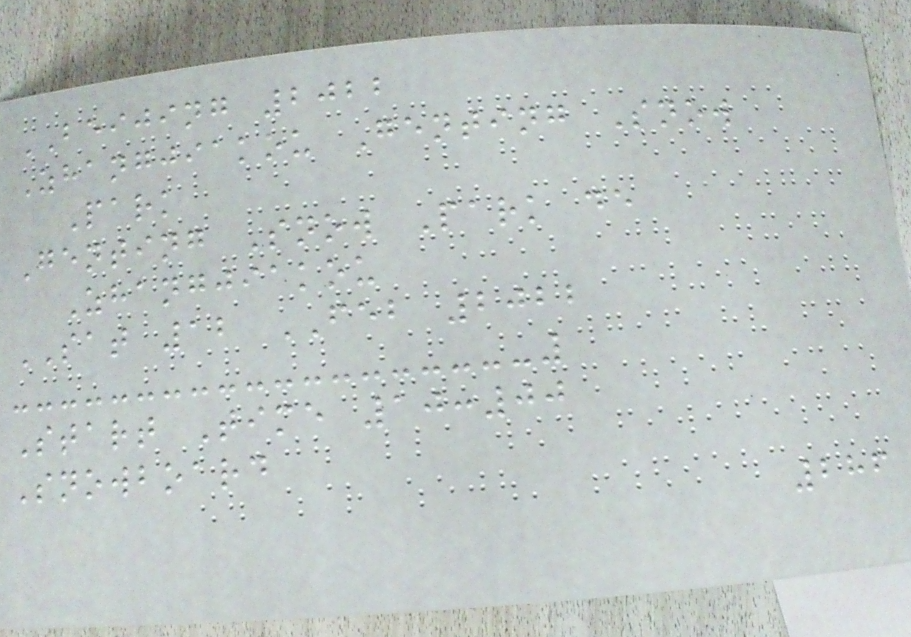BEIJING 2022
Zhangjiakou Genting Snow
Park
Genting Snow Park de
Zhangjiakou
SAT 12 FEB 2022
Start Time 10:00
Snowboard
286
